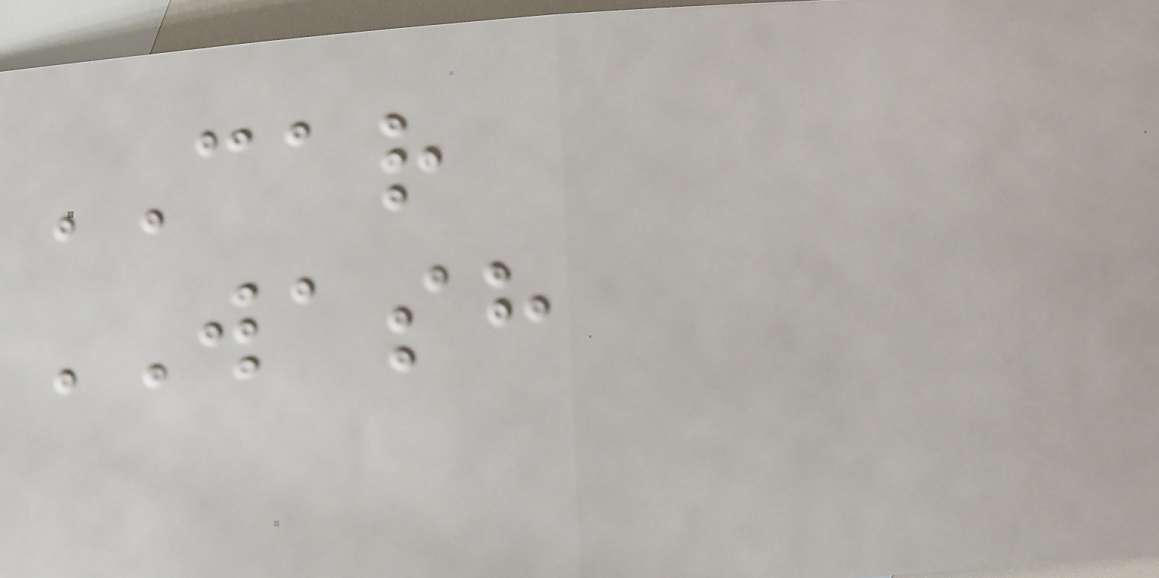CAR
WASH
